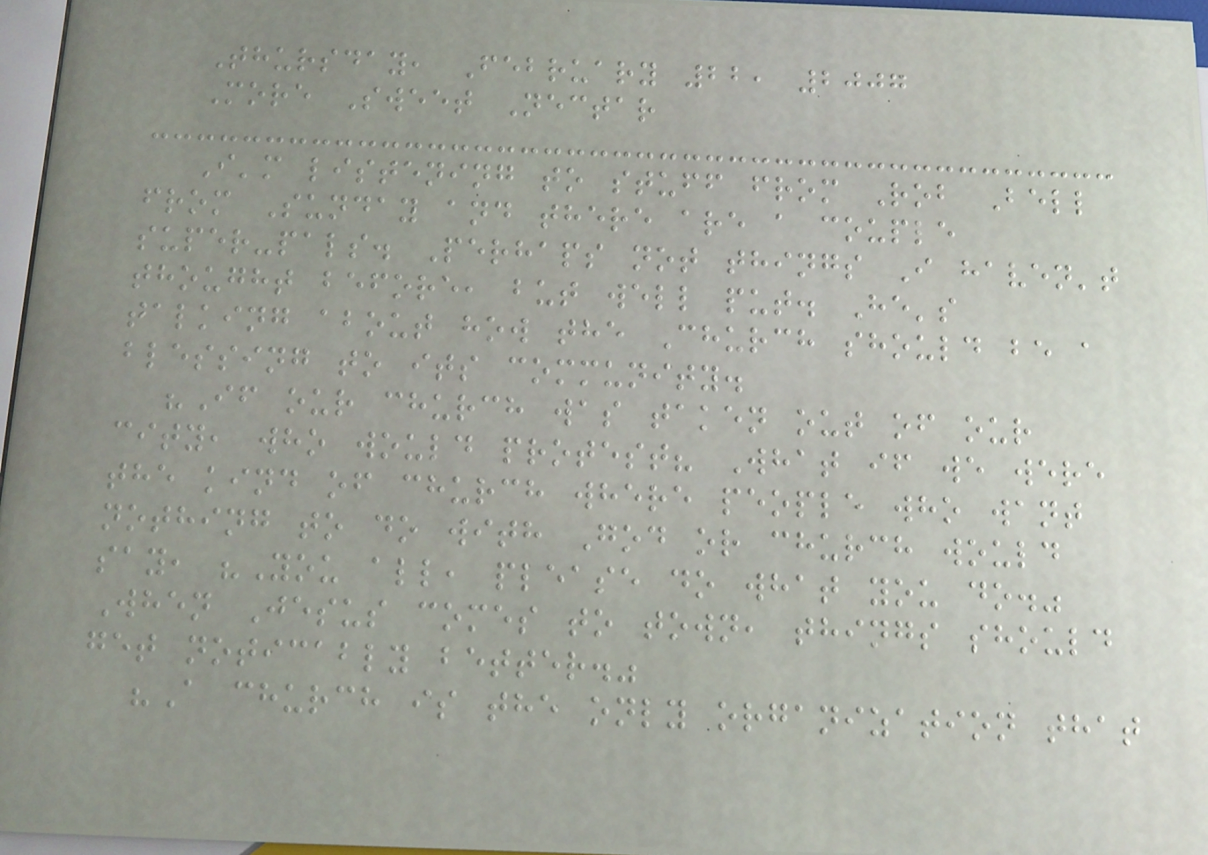Thursday, February 22, 2007
More Sweet Nectar
I'm listening to stuff from Rob Bell
from Sunday and there are a couple
super-pals. Perhaps not things I haven't
thought before, but well put. He's
talking about how the Church should be a
blessing to its community.
"If our church was taken out of our
city, who would protest? What if we were
the kind of church where people who want
nothing to do with God or church would
say, "You all, please do what you do."
When Jesus comes to town, things should
get noticably better."
"A church is the only organization that
